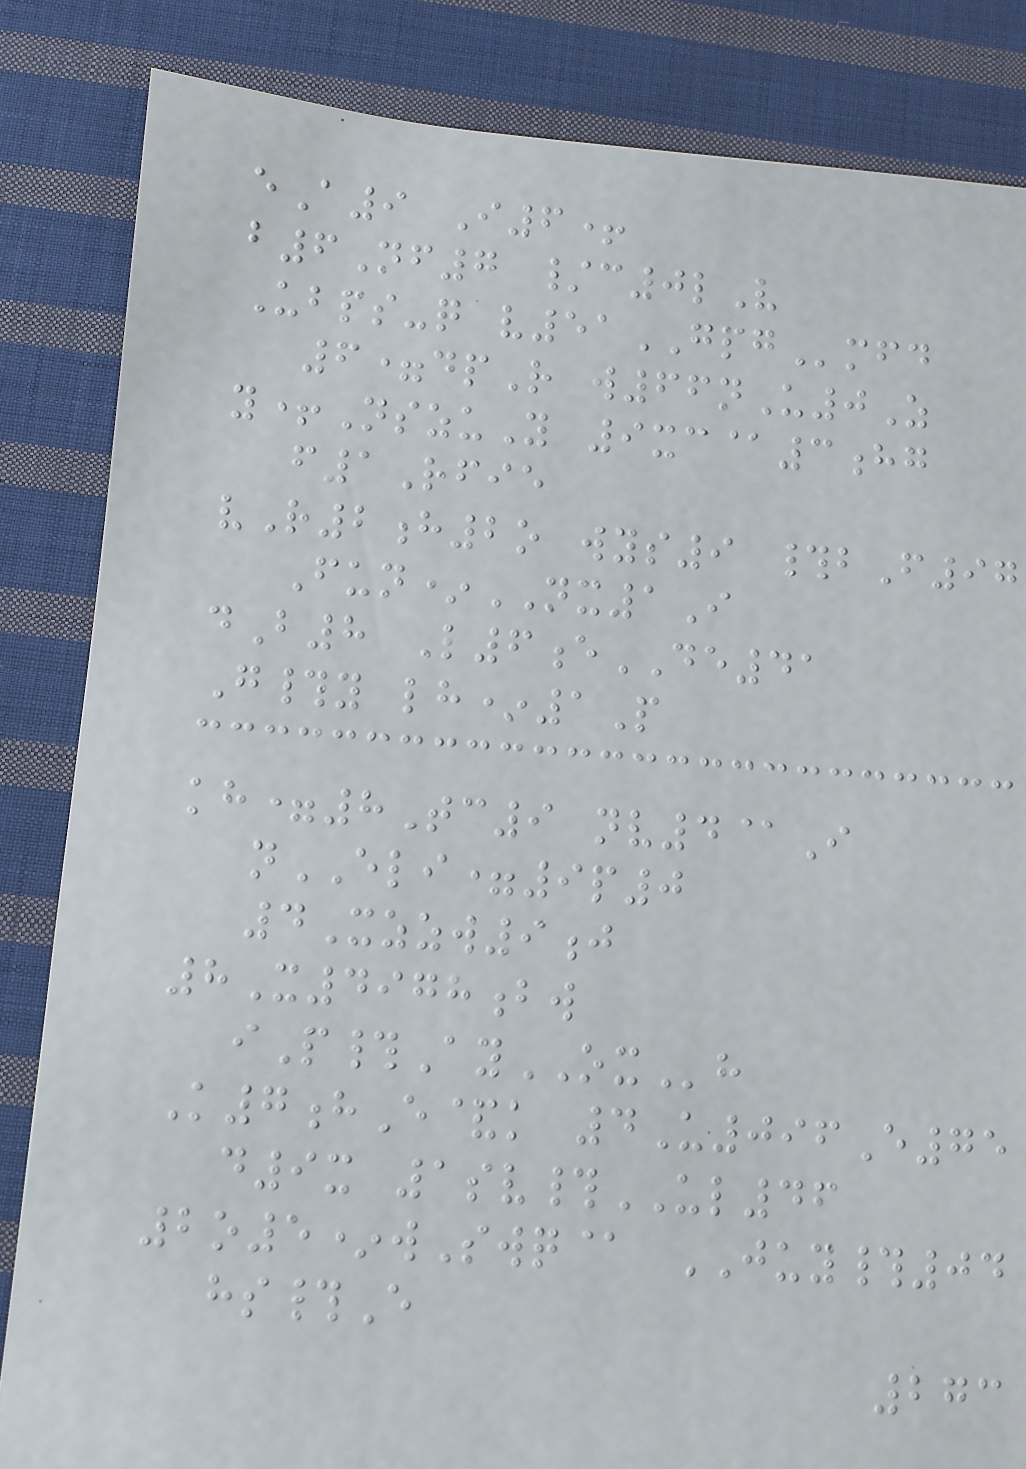eA9 I6+
b6Nf7 /c0lV
Ubps-q v51GPGmfd
6=dpR w66nU0Z
y+NszuY 9xc@3hg
f1Rfie
vR2h2o wys9 #bF97
Fun*NX1I
dB8 L6eDE41
G#y lh*1P
kh=8Tc9 nv4@I
nELI=9p0
4Xzzw9j
8X4978bw
iP#AyOXh
K7hE&k 4U096E75
d9x 1sv#UL46
2o5*wSwq@ JUY#04
hs#E
273
